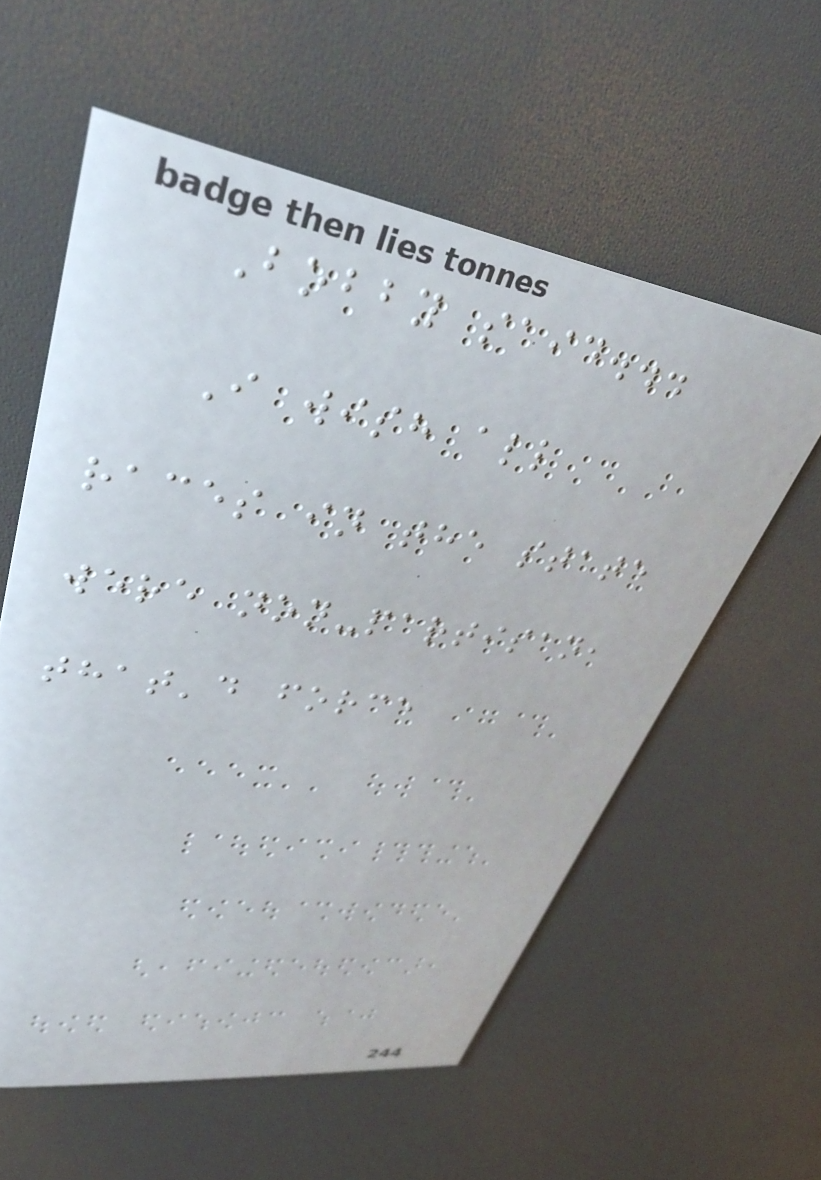Bobby said...
I wish all
races in the state
were non-partisan,
that'd force
